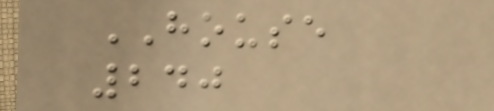HOUSE
240
